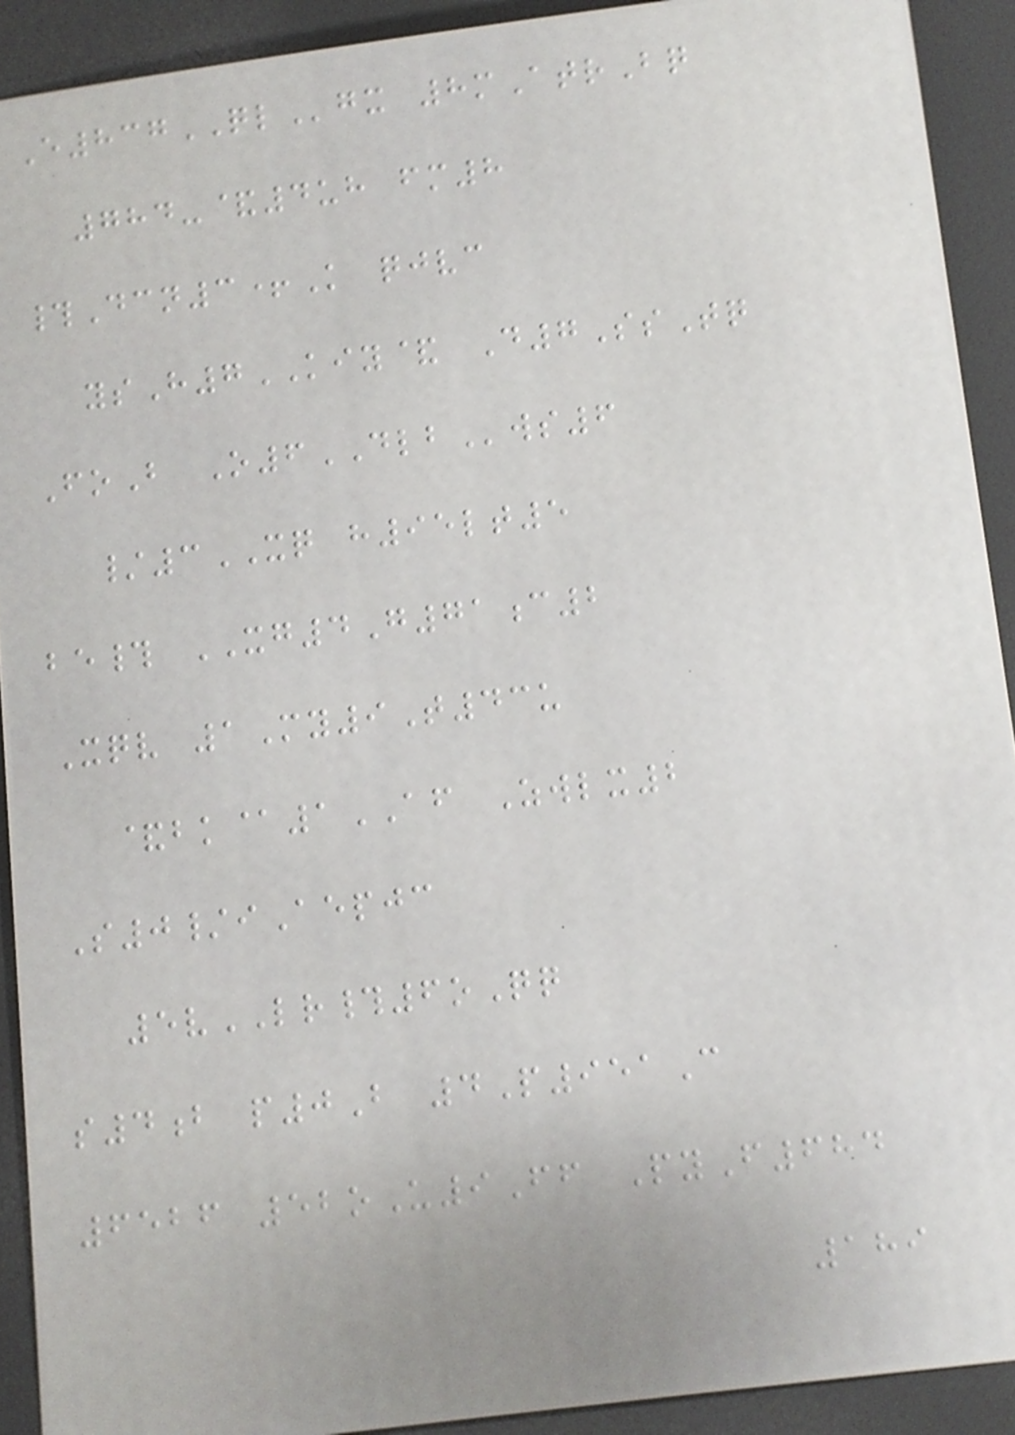E837QLgx 8mAtrBq
784-&4uh fm8
#Dcn3+K qjvc
ysH7KIY& D7SsTq
FoB O6DLBws6
/3XQ h95lt5
be# XG4G71c2
Xqv 1My9T43u
&bk@1AF Zwlx2
S0/iAepjc
5vLR#6oQq
s4b p0B 4P951C
6526 52oU9Ff PyF684
189
